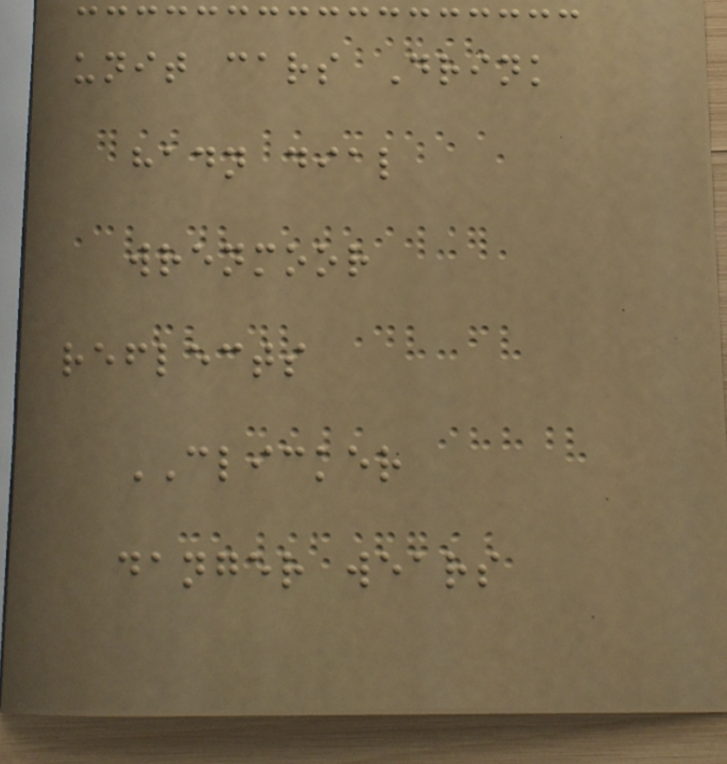unit cars Drink
hadn dial
wrenmoor
reflects
CLICKER
danger wears
